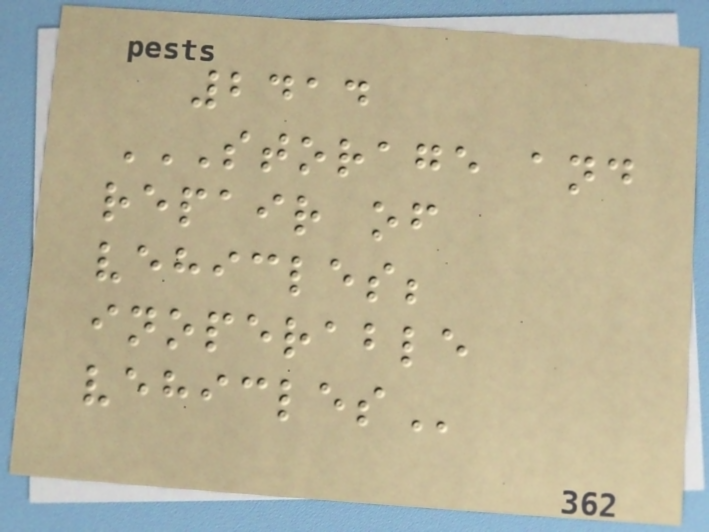2414
STORAGE AND
REPAIR OF
VEHICLES;
INOPERABLE
VEHICLES
